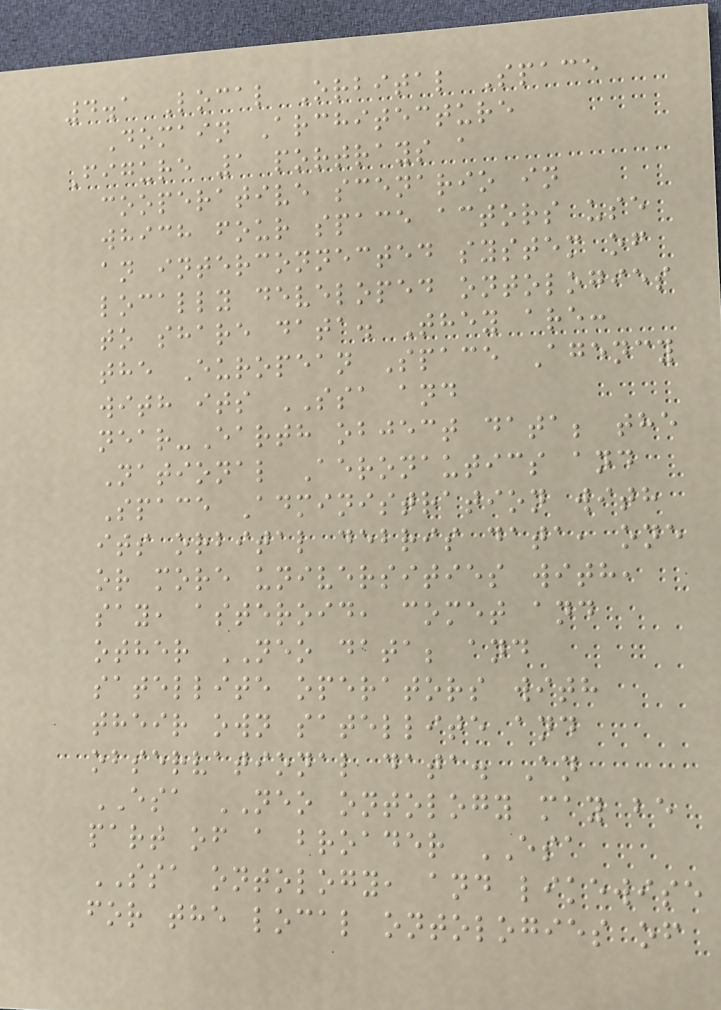4.1 Local Orbital Space
Domain Architecture
Figure 1 portrays a
cooperative scenario in
which four space actors use
an interconnected system of
locally developed ontologies
to share data. They are:
the European Space Agency
with its SSA and
near-Earth object data; the
National Aeronautics and
Space Administration with
its orbital debris data, one
or more universities with,
say, asteroid, comet and
other NEO data; and
satellite operators with
their own satellite and
observational data. An
ESA NEO ontology may be
part of a broader ESA
SSA ontology, and likewise
for the local ontologies of
